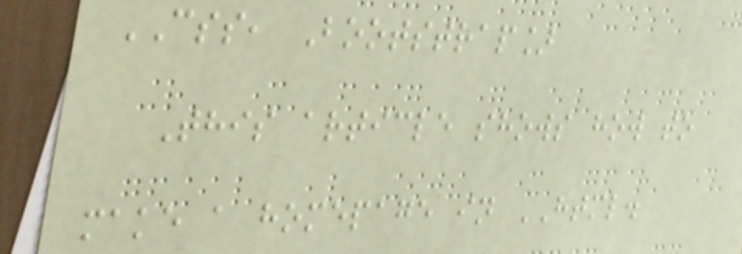CSS, Bootstrap]
This article shows how to
make a homepage in HTML.
